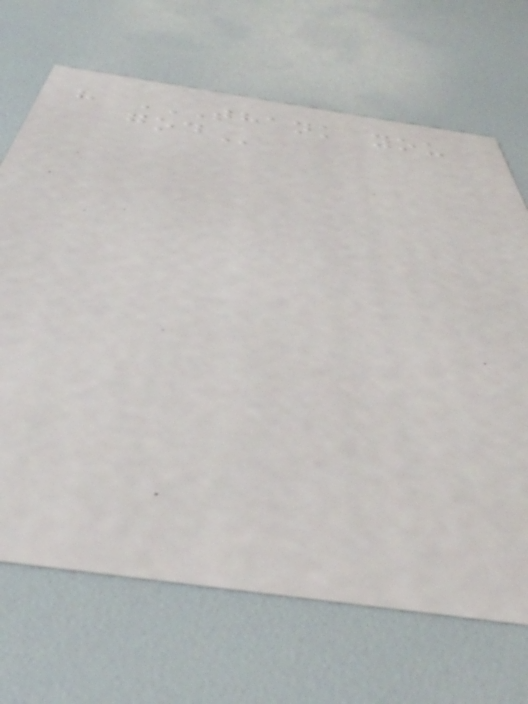" THANK YOU
GOD
